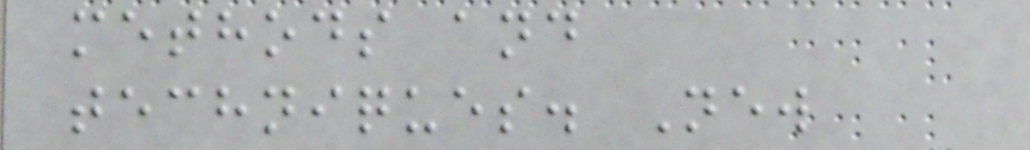methods and
techniques. New
